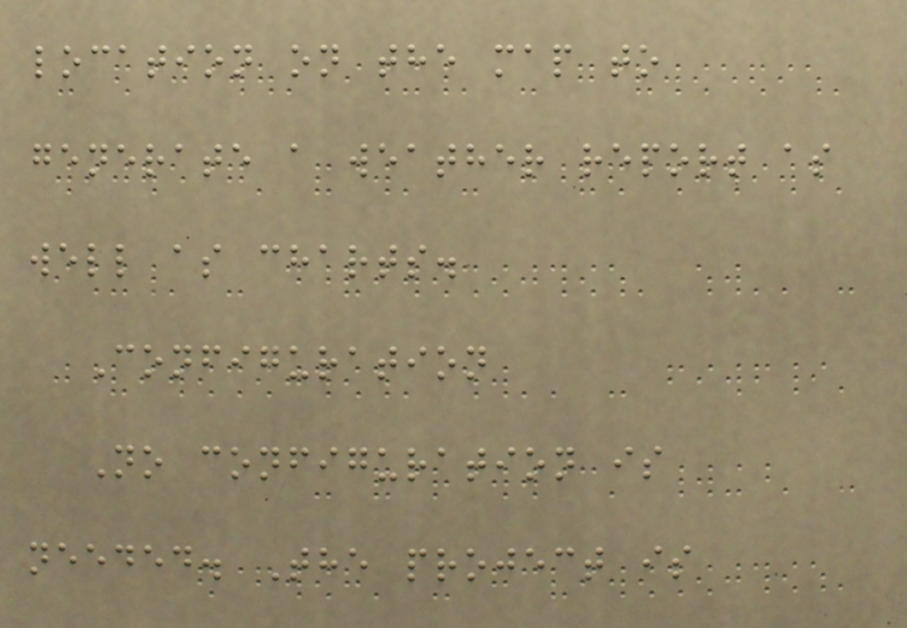location on the map to
generate a weather report as
well as charts.
Configuration
No configuration is
needed. The project is
